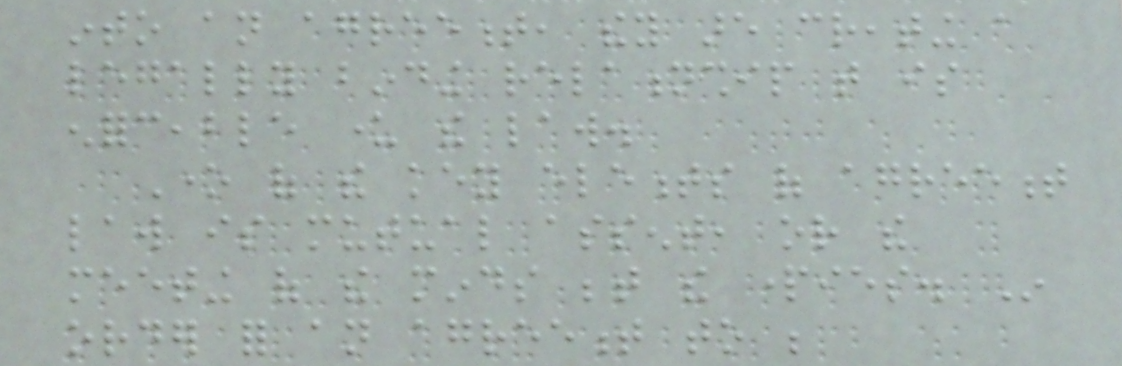into an agreement, they are creating a
legally binding relationship that is
enforceable under the law.
One of the key elements of agreement
law is mutual assent, or the
meeting of the minds between the parties. In
order for an agreement to be
